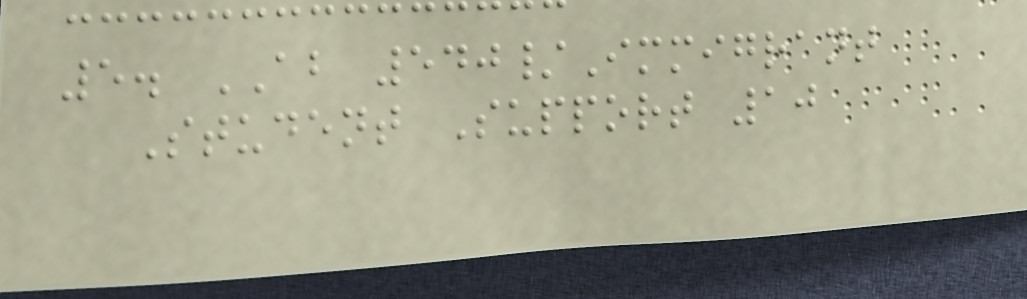5. AB 540/Immigrant
Student Support 10
